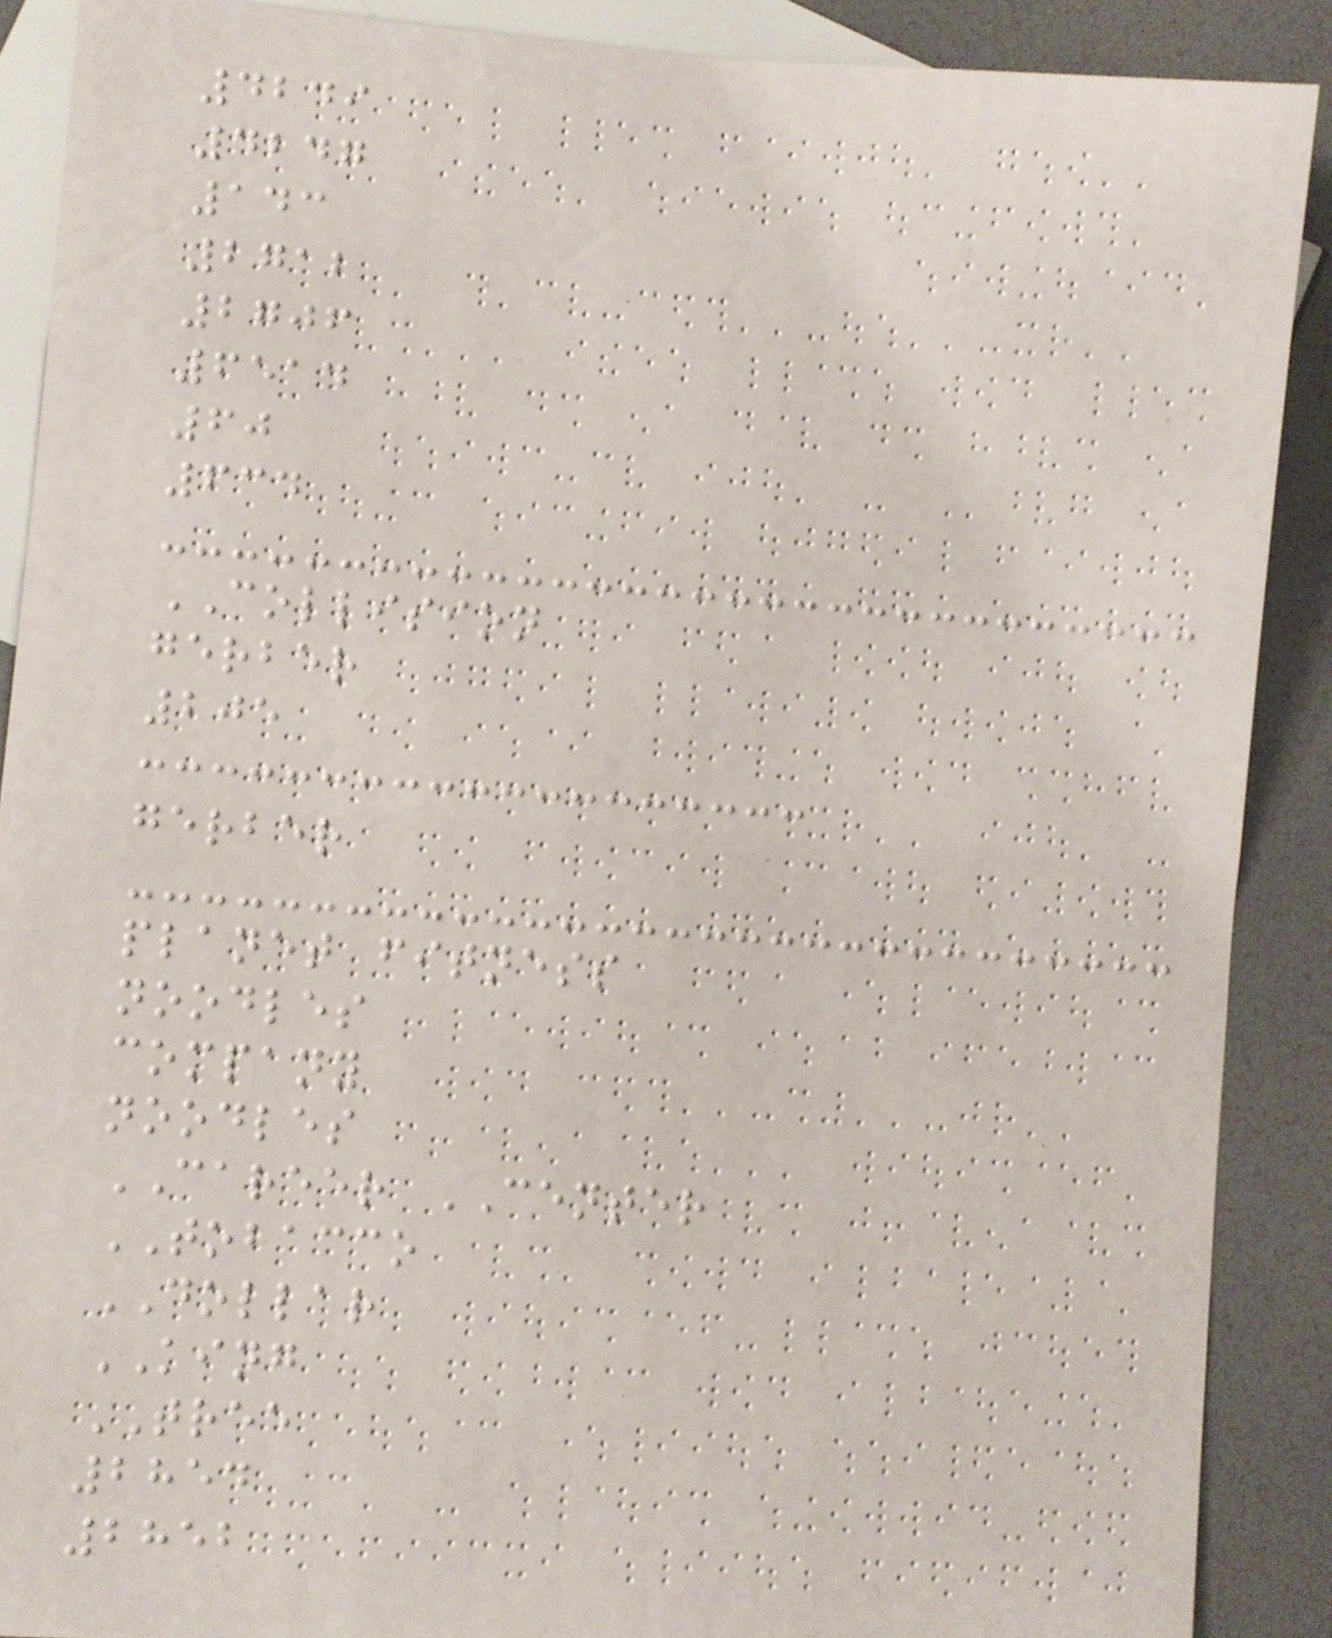4249
4247
143
2712
2706
6514
60
634
COLLISION
gerber
205
gerber
planet fitness
noodles
company
noodles
CAREER CENTER
TOBACCO
DOLLAR
KING
TREE
2854
2852
